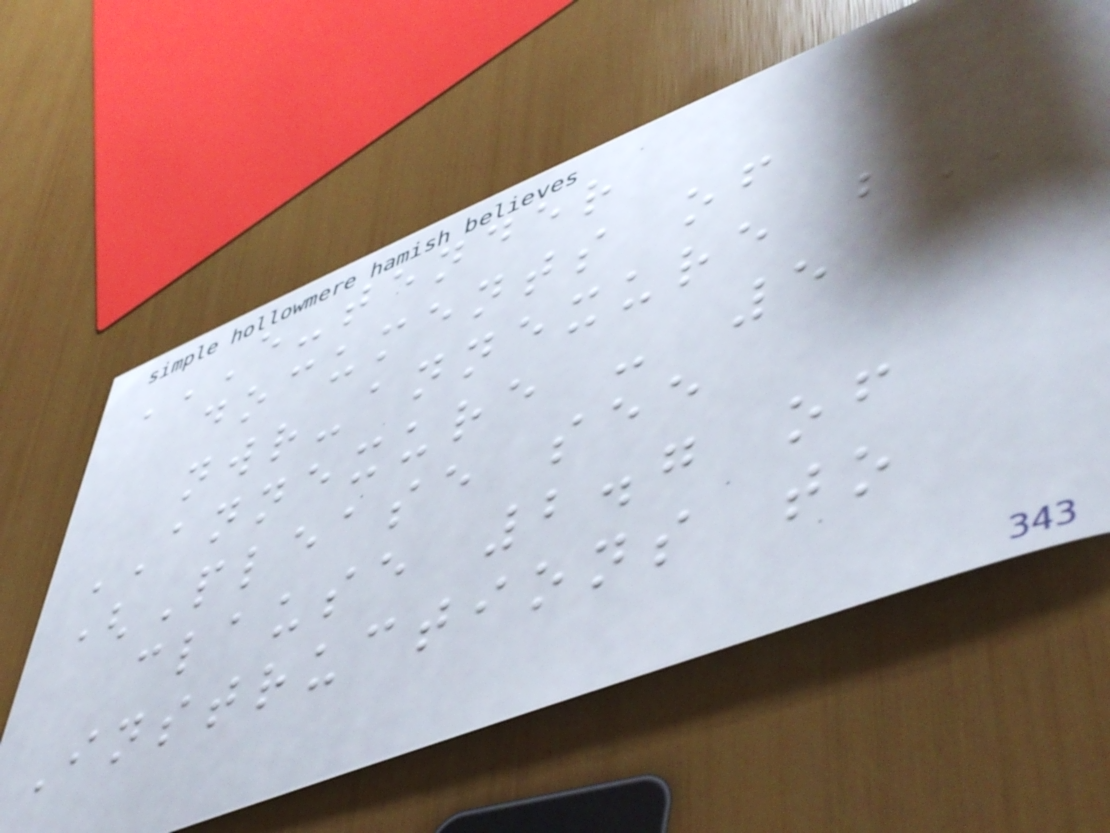E-TENDER
DOCUMENTS OF
NWR-ANNEXURE B
ANNEXURE - 5
(Please see
clause 2.7 of
Instructions to
